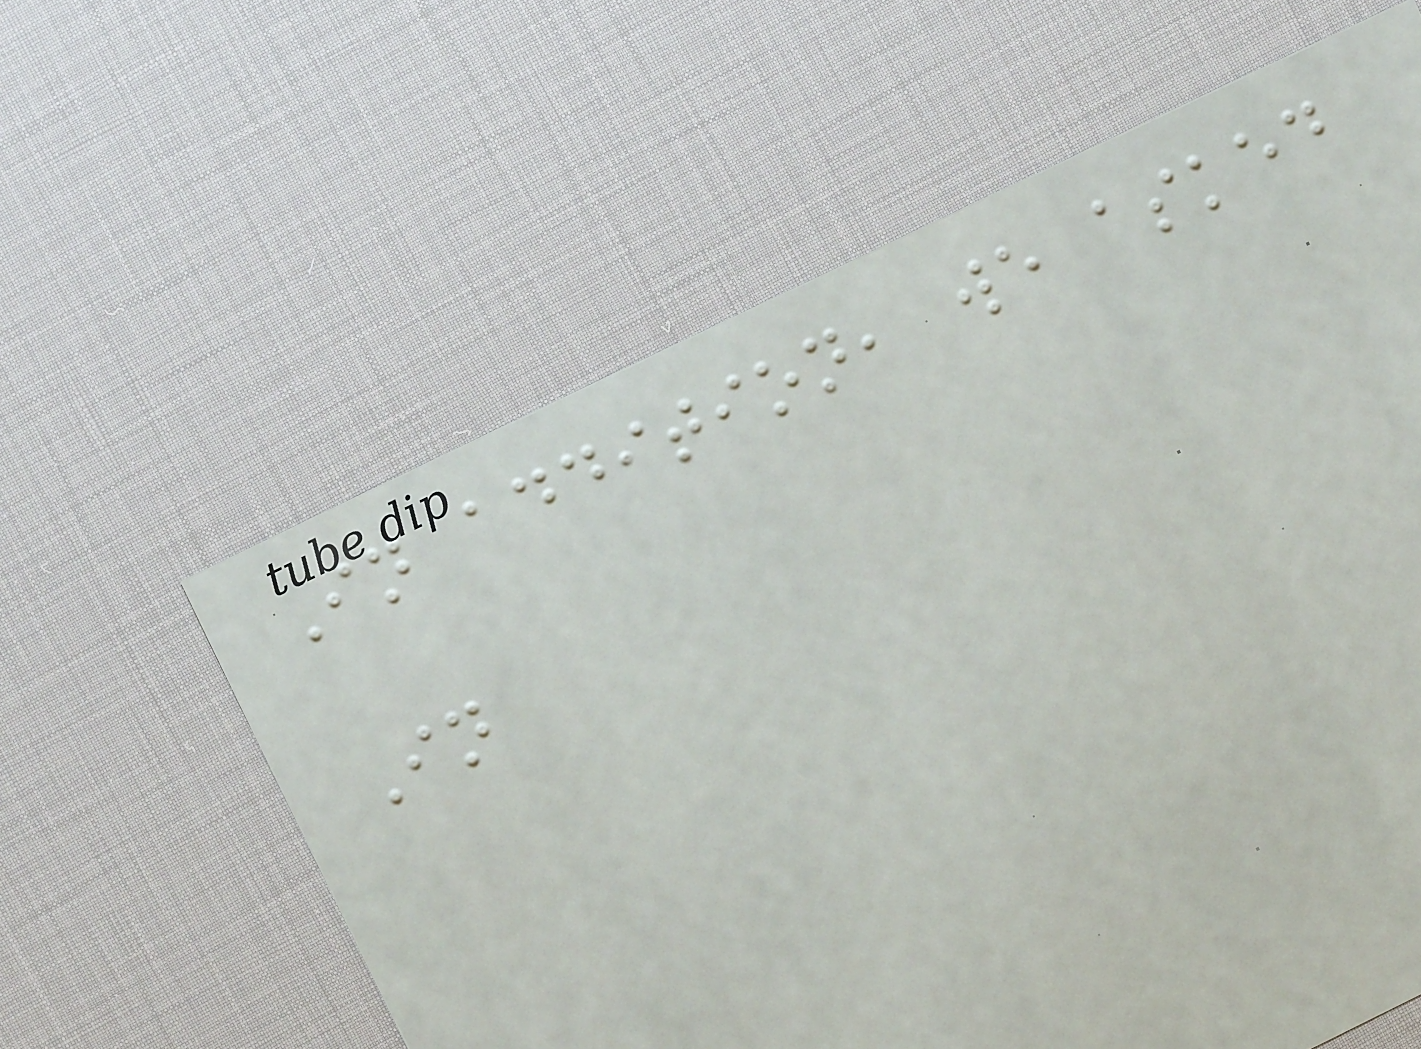In addition, we asked
In
